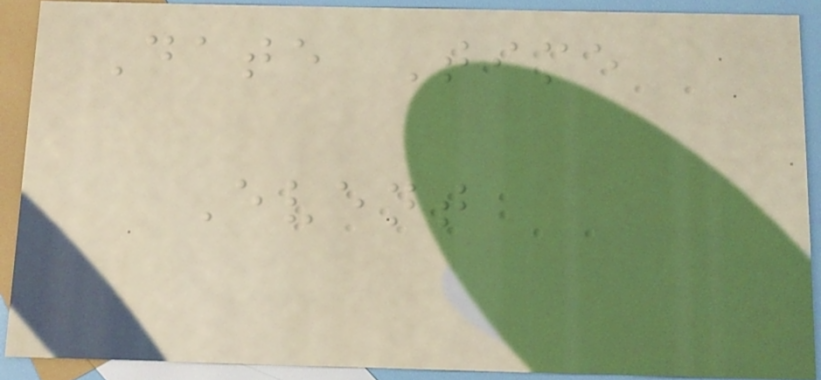Date Time
Event
